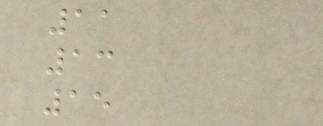11
13
15
